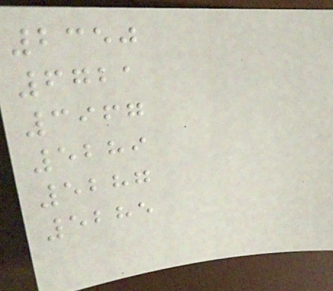2350
6721
3967
5289
5287
5285
